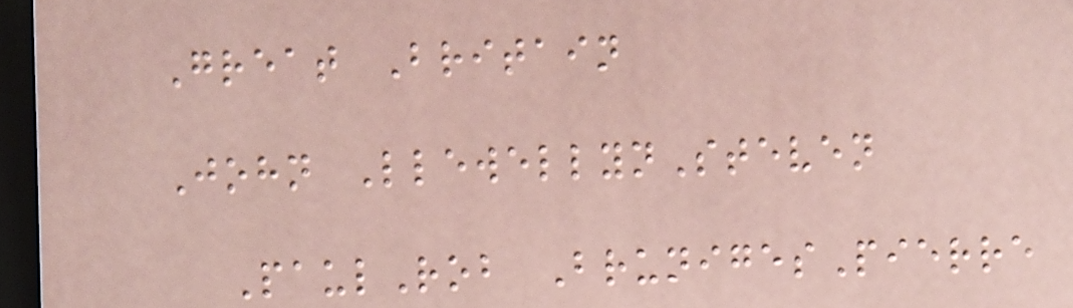Great Britain
John LlewellynSteven
PaulRob BrunigesPierre
